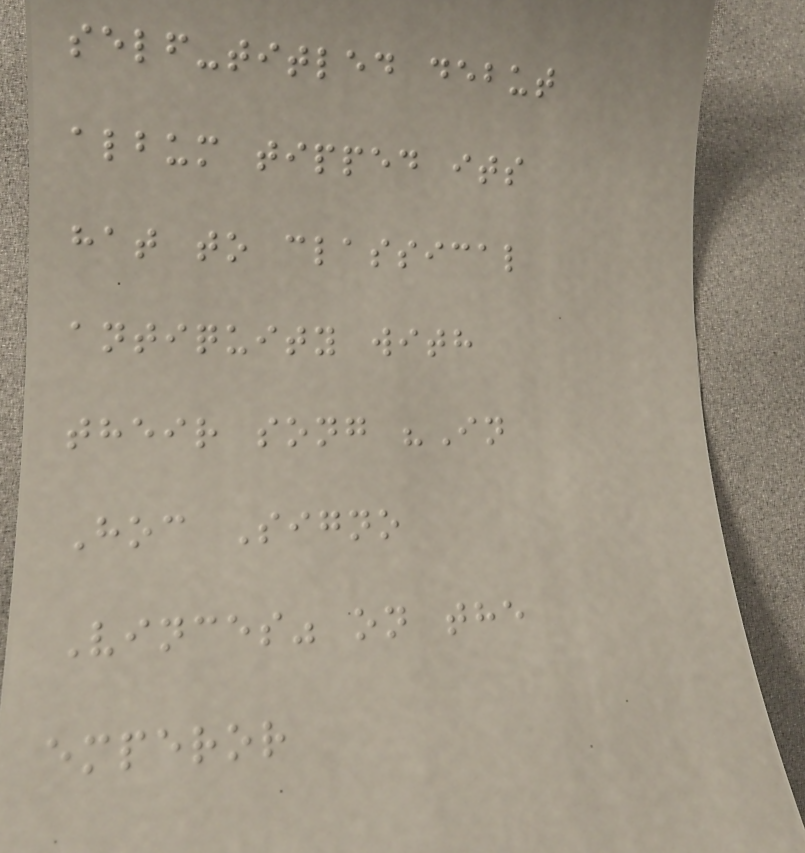self-titled debut
album tipped its
hat to classical
antiquity with
their song "In
Hoc Signo
Vinces" on the
emperor
